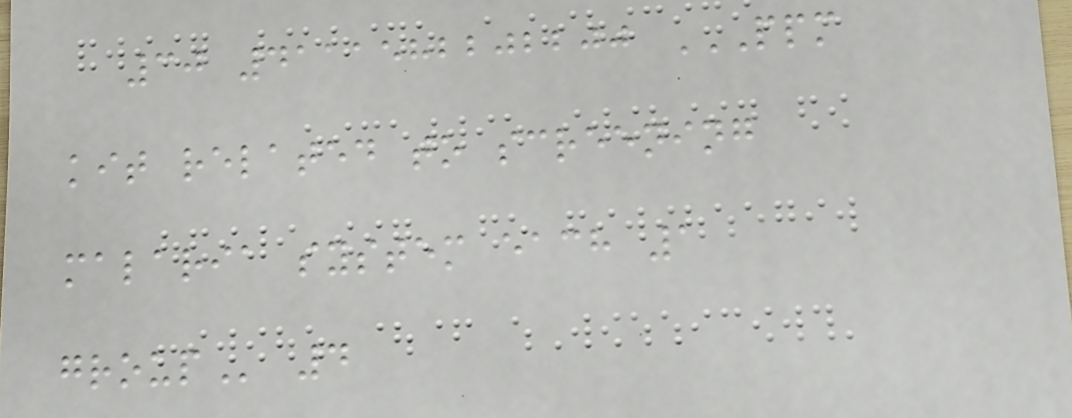30 4111582202200 PPM
KIT RELATED TO SCREENING
MALARIA SYSTEM EACH 1
GROUP 4
